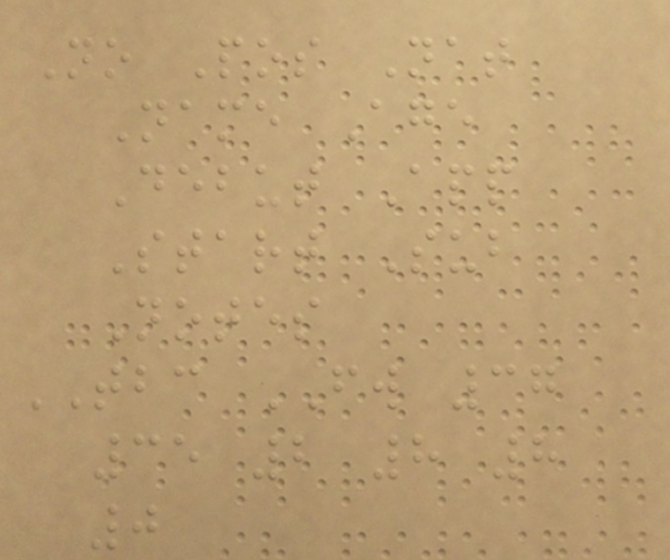No Pos Nat
Name Age
Debut App
Start Sub
Notes
TBC FW 37
35 2 8 8
0
